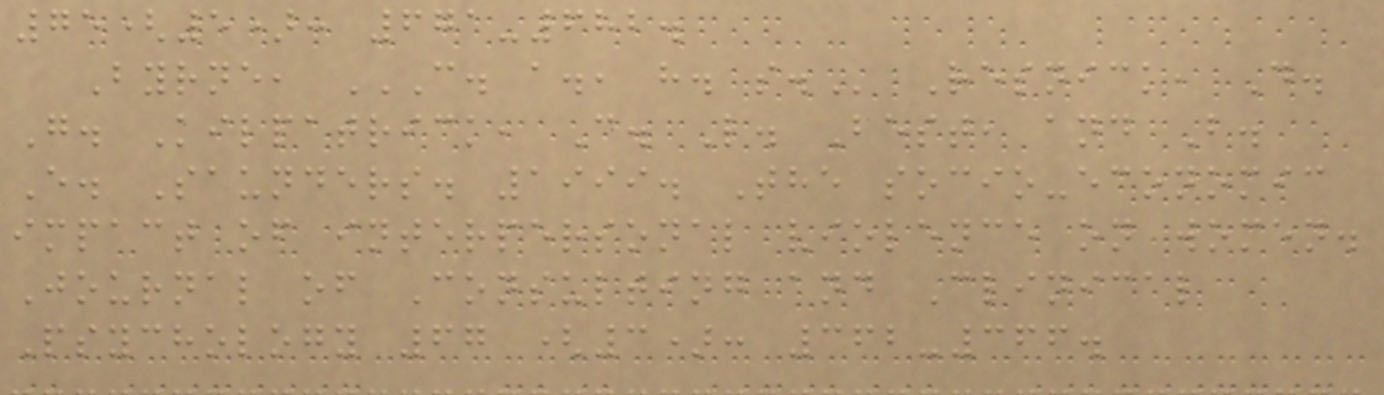75(5): 671-682.
Byrne, C. A., H. S. Resnick, D.
G. Kilpatrick, C. L. Best, and B.
E. Saunders. 1999. The socio-economic
impact of interpersonal violence on women.
Journal of Consulting and Clinical
Psychology 67 (3): 362-366.
